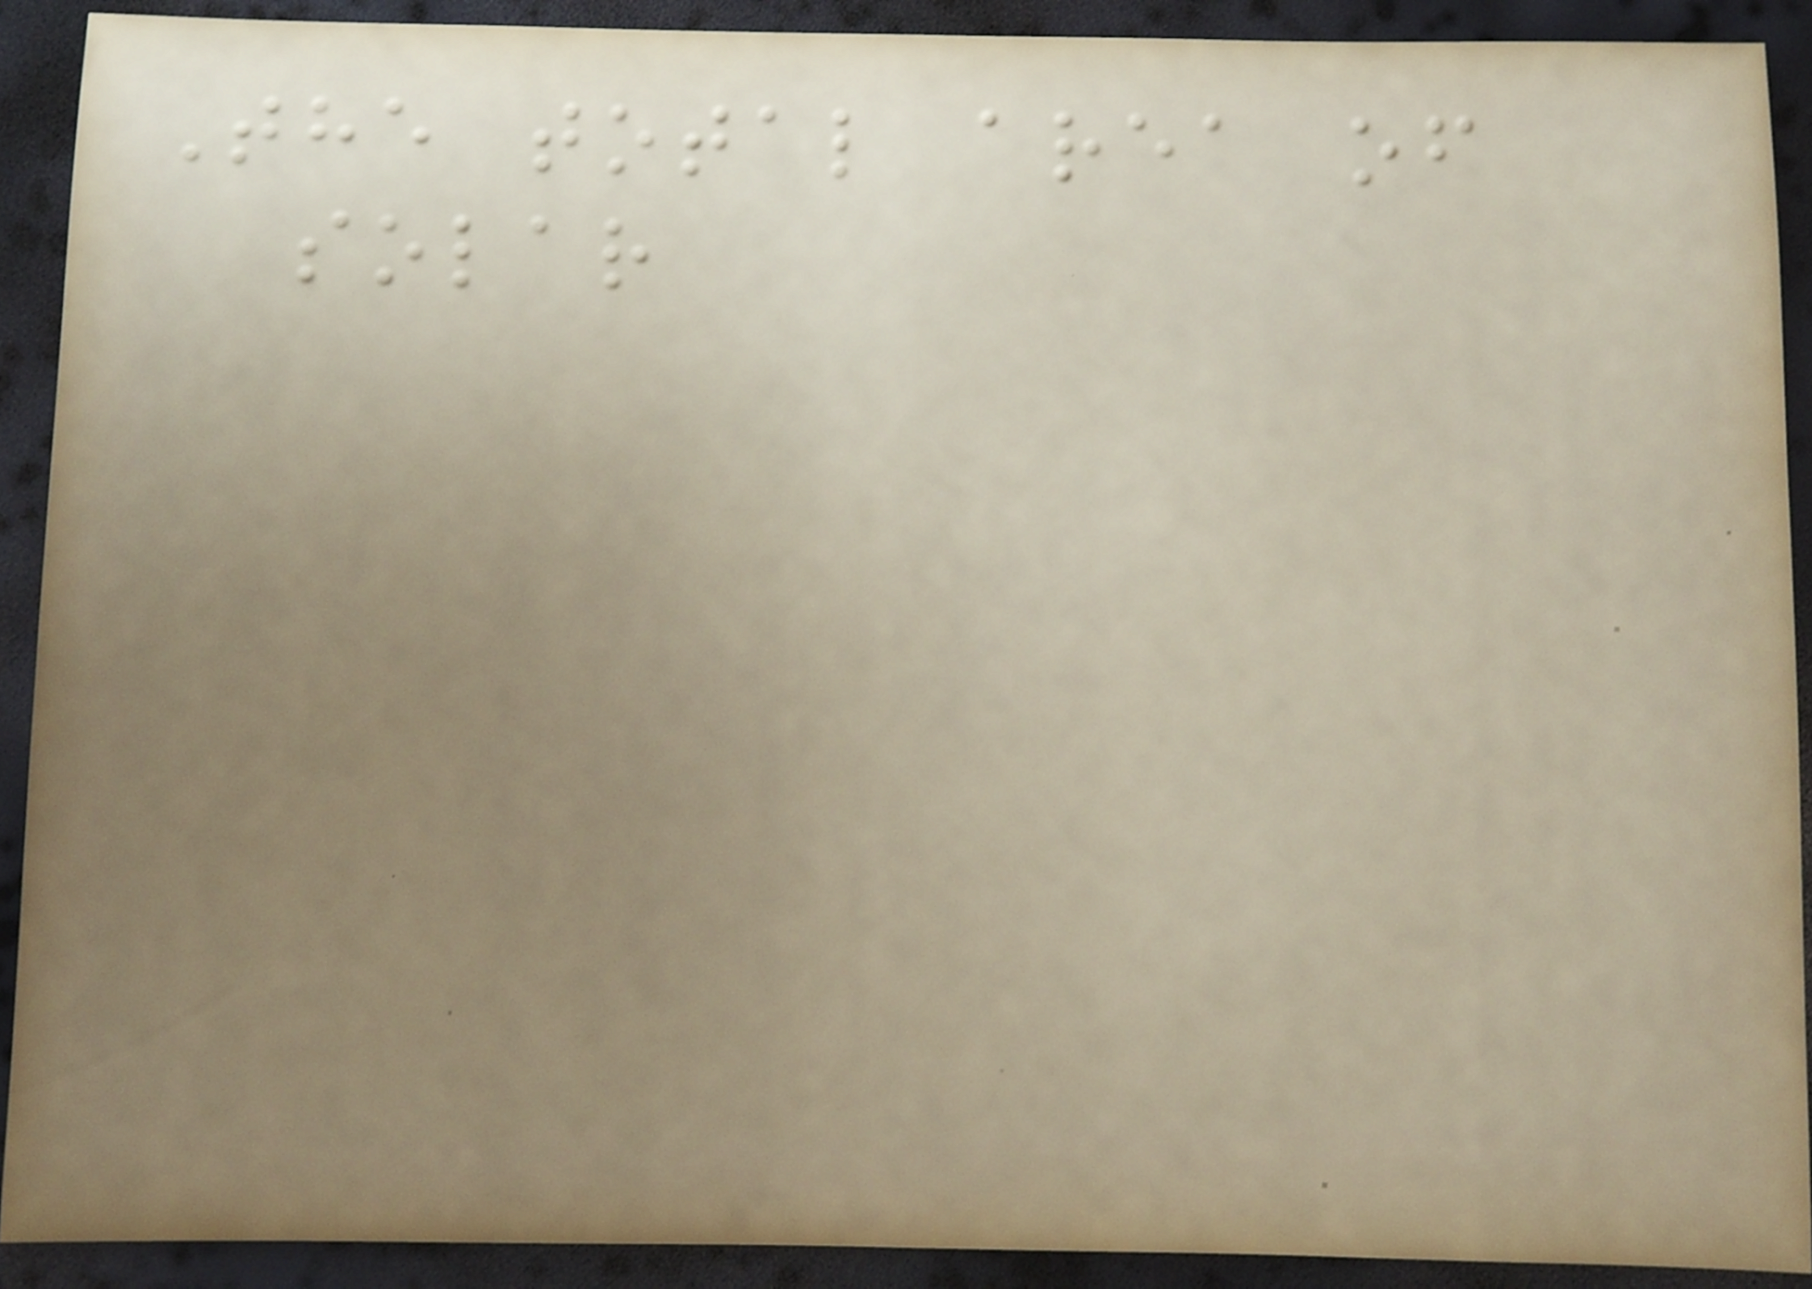The total area of
solar
